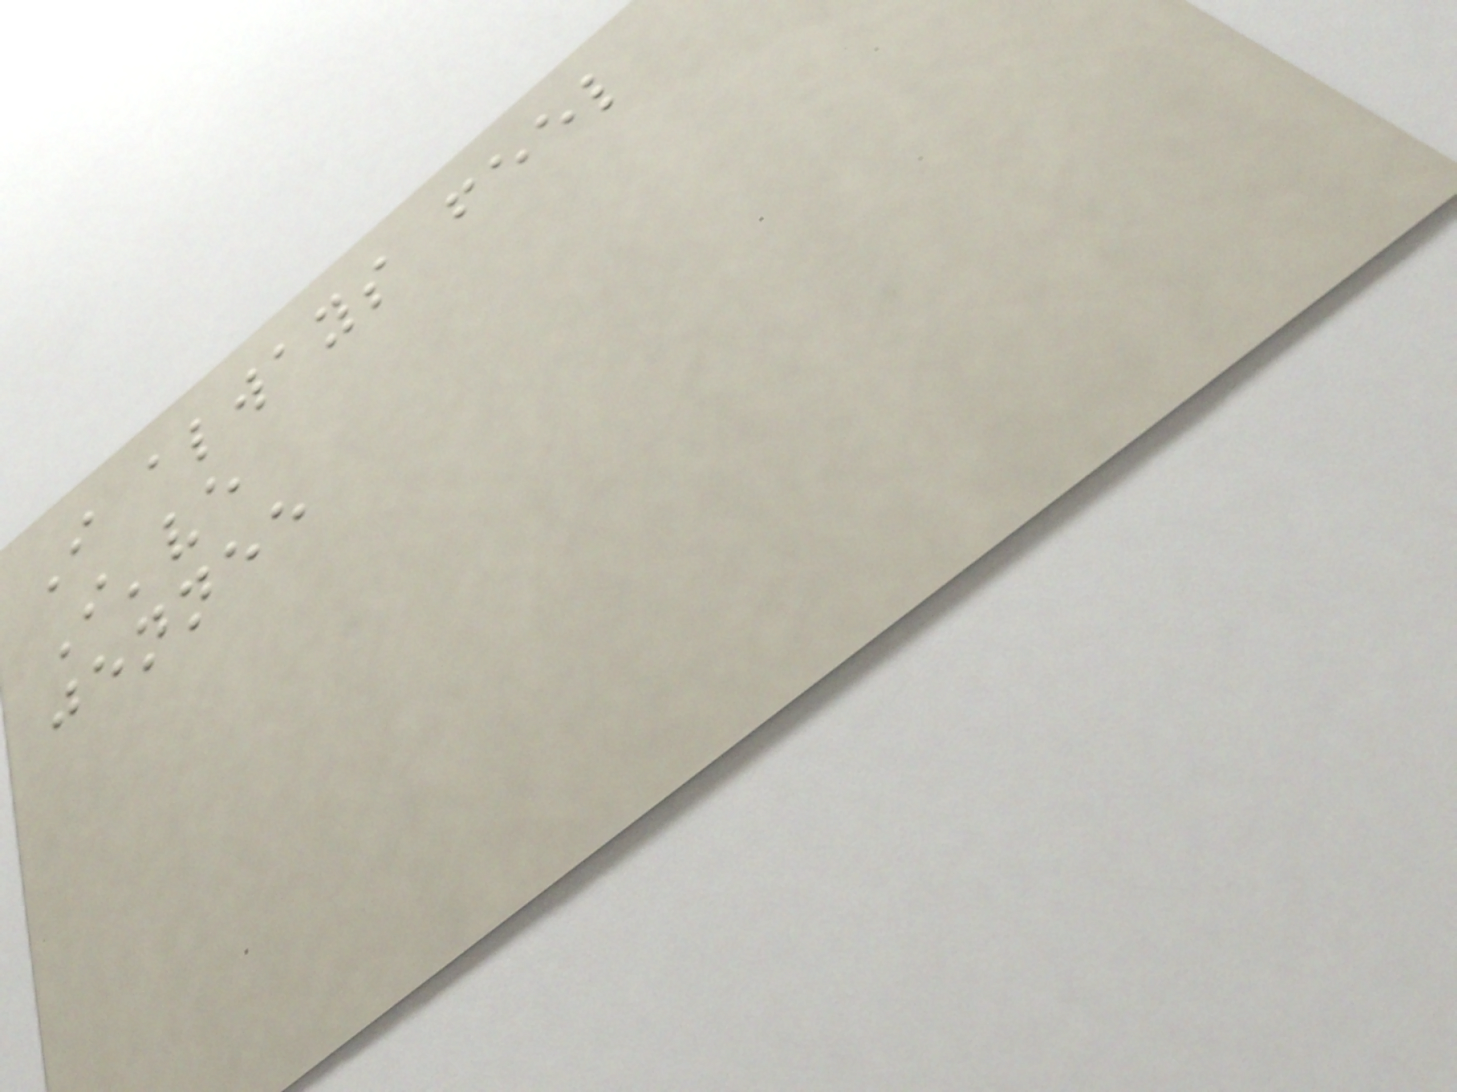I always feel
I've
jennee
